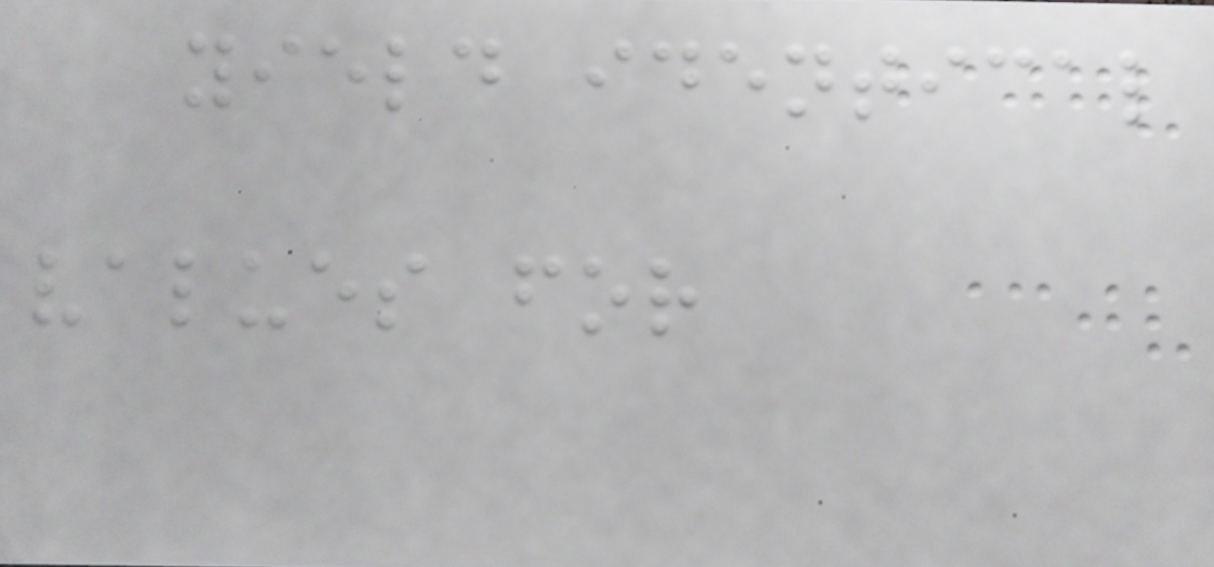yield identical
values for
